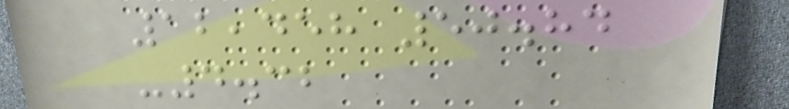12,458 50.84
-4.32
